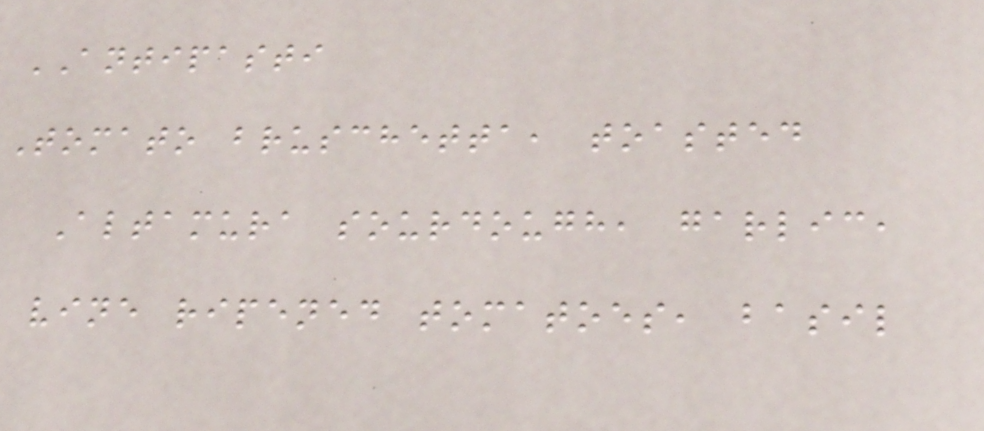ANTIPASTI
Tomato bruschetta, toasted
Altamura sourdough, garlic,
vine ripened tomatoes, basil
